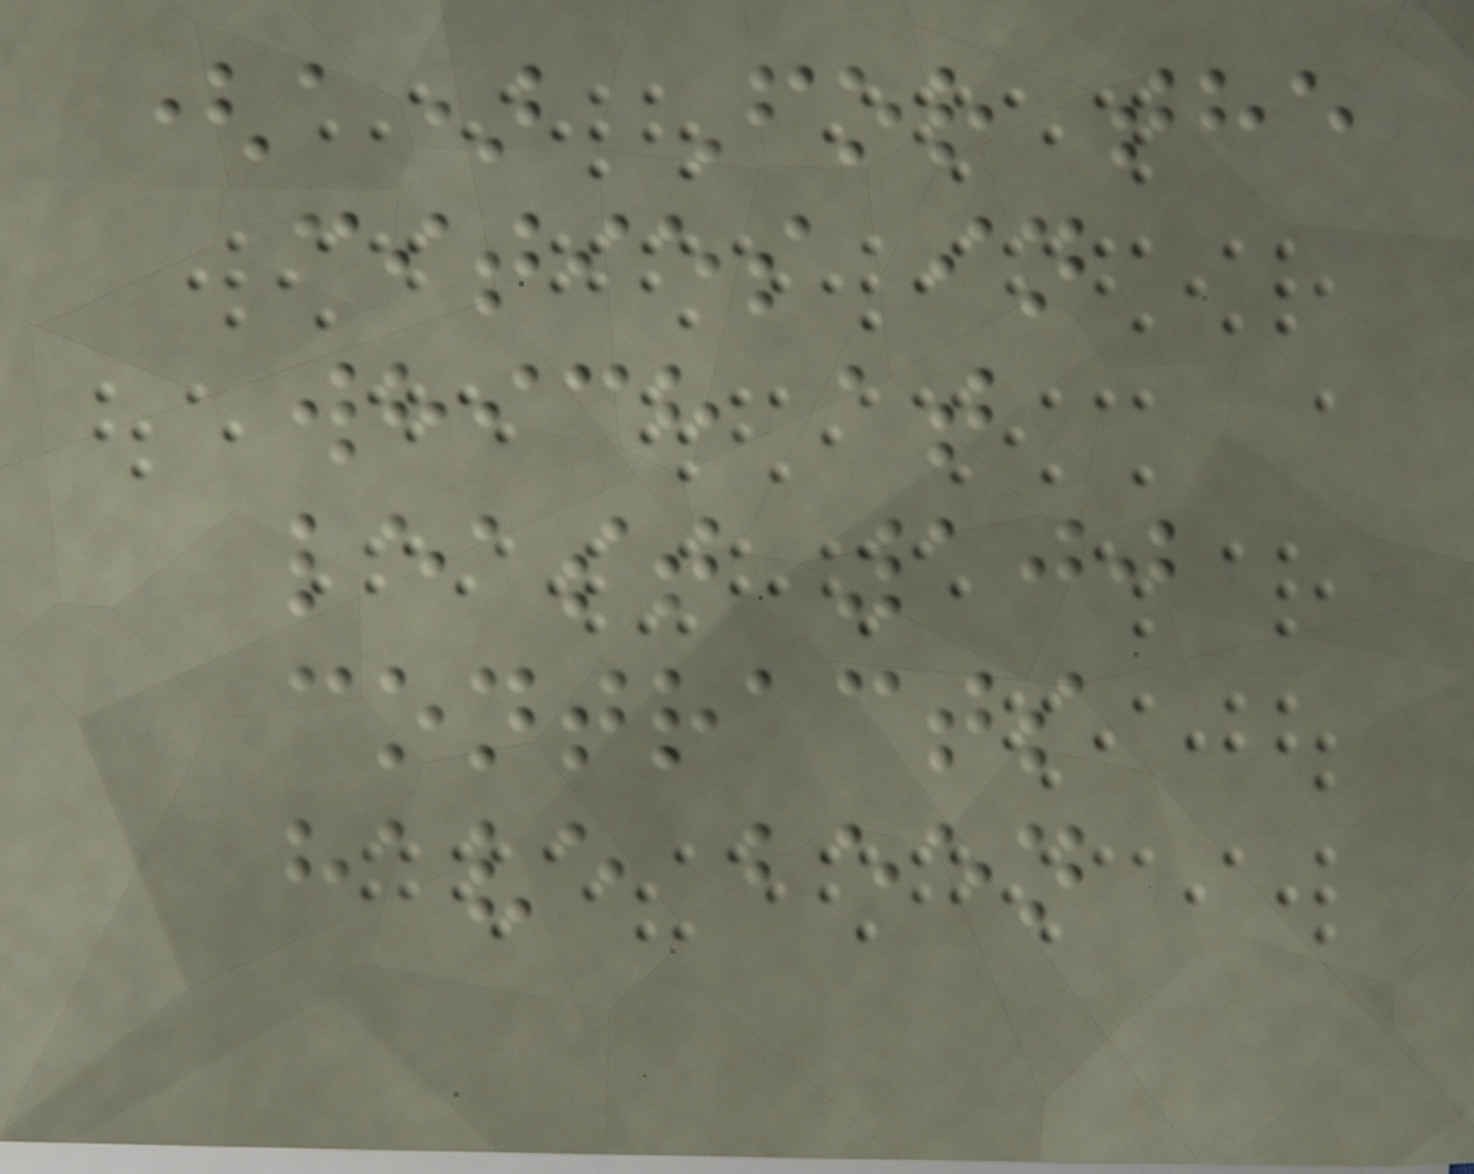(a) For the
cities in
which at
least 100
contracts
have been
